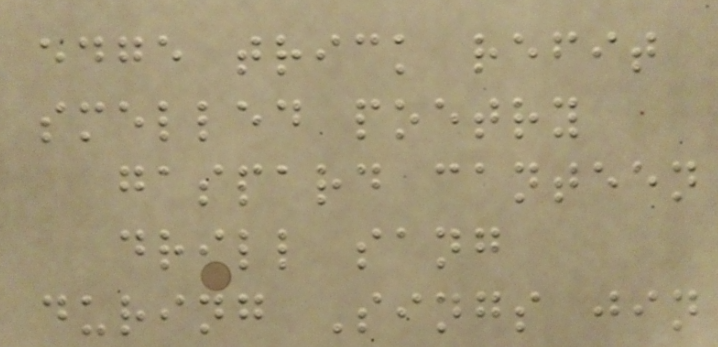edge trick refit
smelled poetry
gaspard canteen
drill sang
during Sings jin
